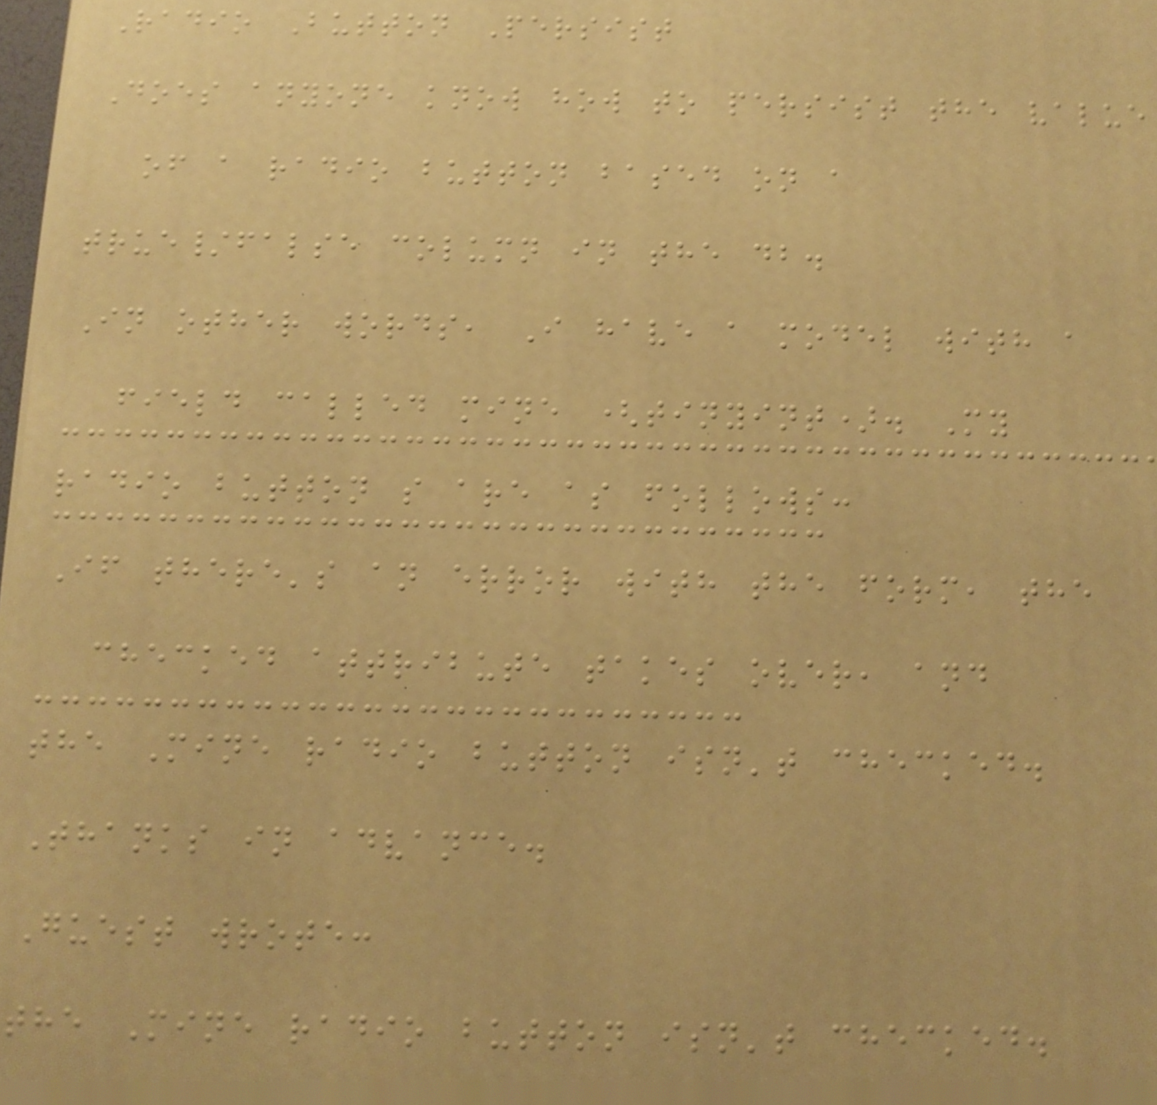Radio Button Persist
Does anyone know how to persist the value
of a radio button based on a
true/false column in the db.
In other words, I have a model with a
field called mine (tinyint). My
radio button s are as follows:
If there's an error with the form, the
checked attribute takes over, and
the Mine radio button isn't checked.
Thanks in advance.
Guest wrote:
the Mine radio button isn't checked.
